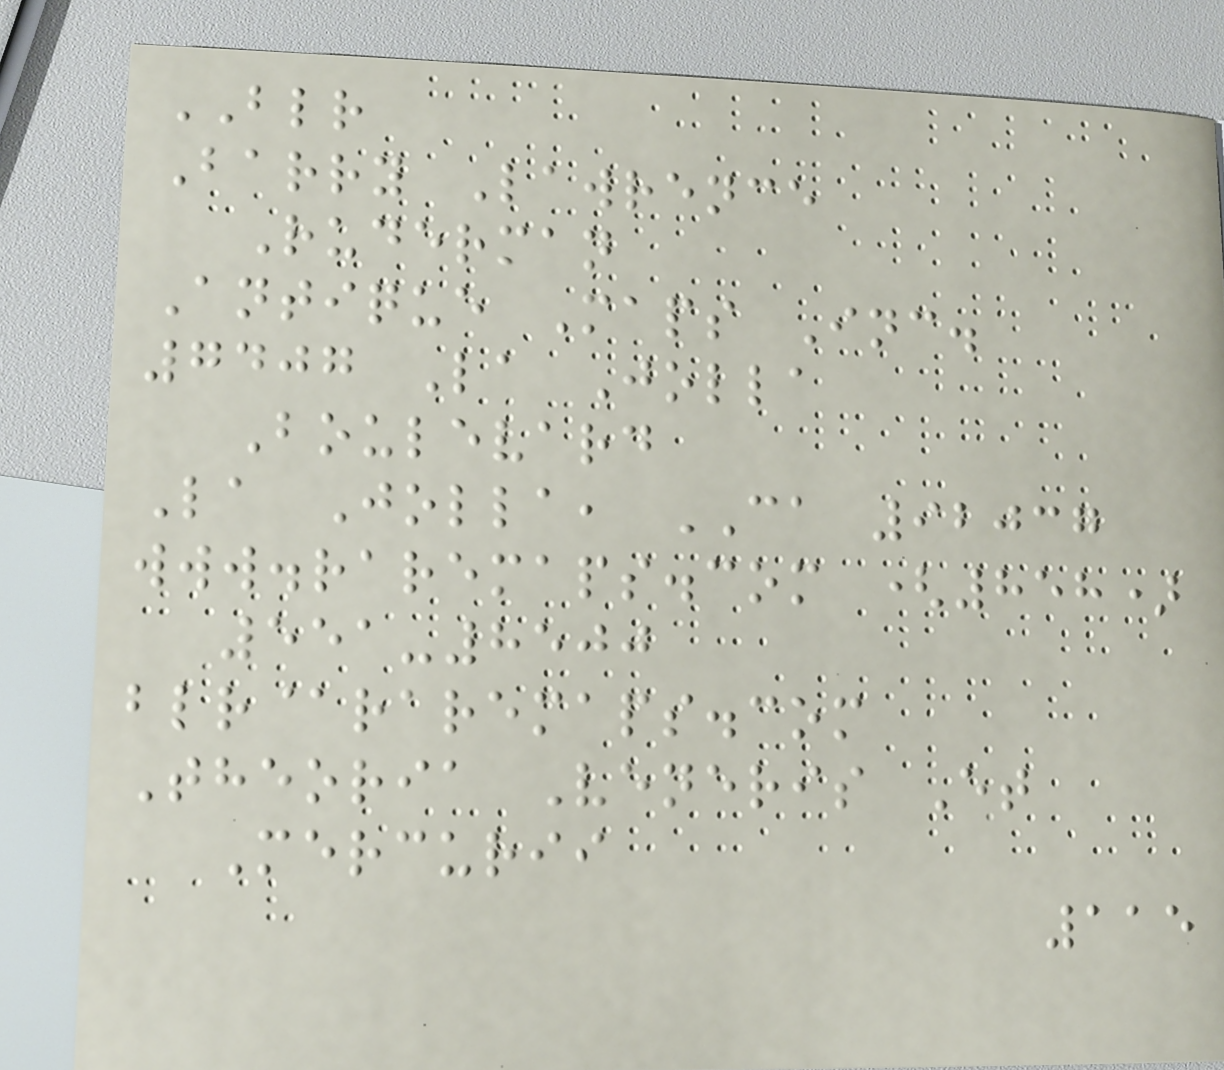BLR
Barry Lawrence
Ruderman
Antique Maps Inc.
7407 La Jolla
Boulevard
La Jolla, CA 92037
www.raremaps.com (858)
551-8500
blr@raremaps.com
Theoria Veneris Et
Mercurii
115
